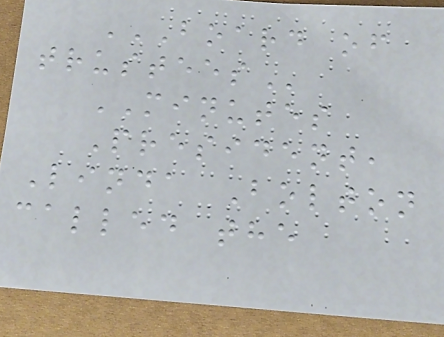BOARD OF
TRUSTEES
MINUTES
President,
Linda Bolton
called the
